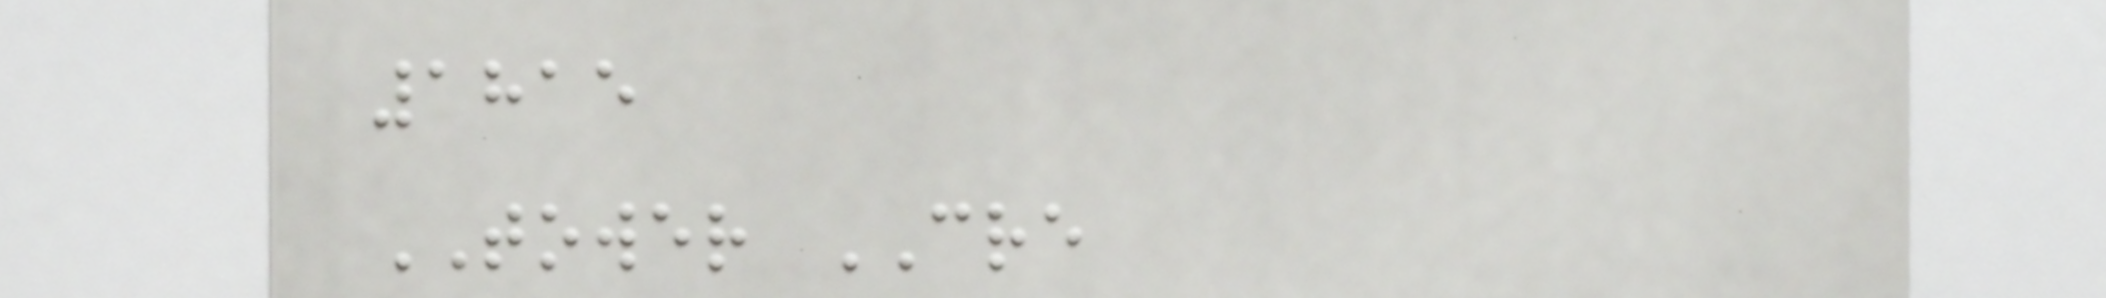1815
TOWER CRE
